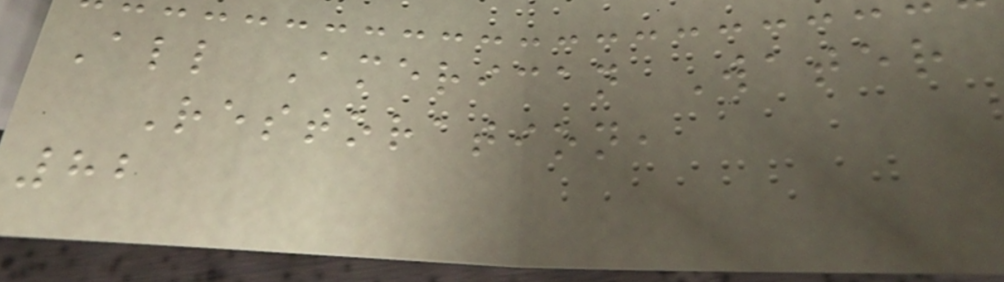All American Water
Restoration,
82
